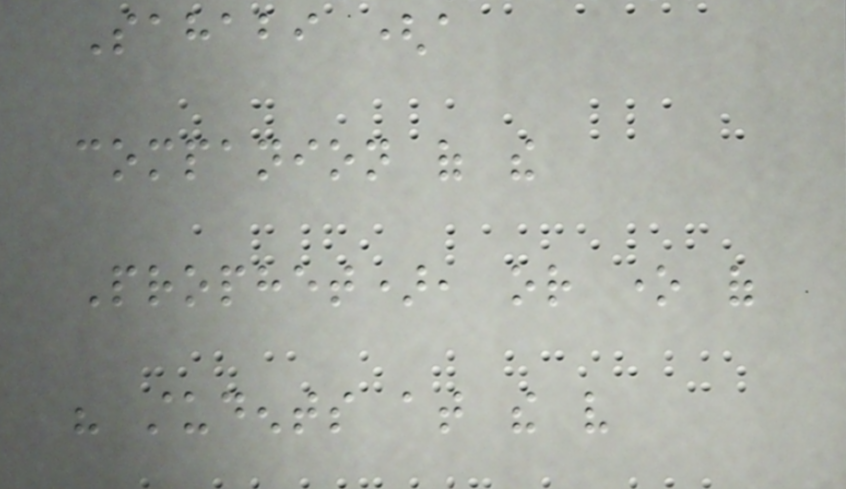Sahabi (a
companion of the
Prophet), or one of
his students at the very
